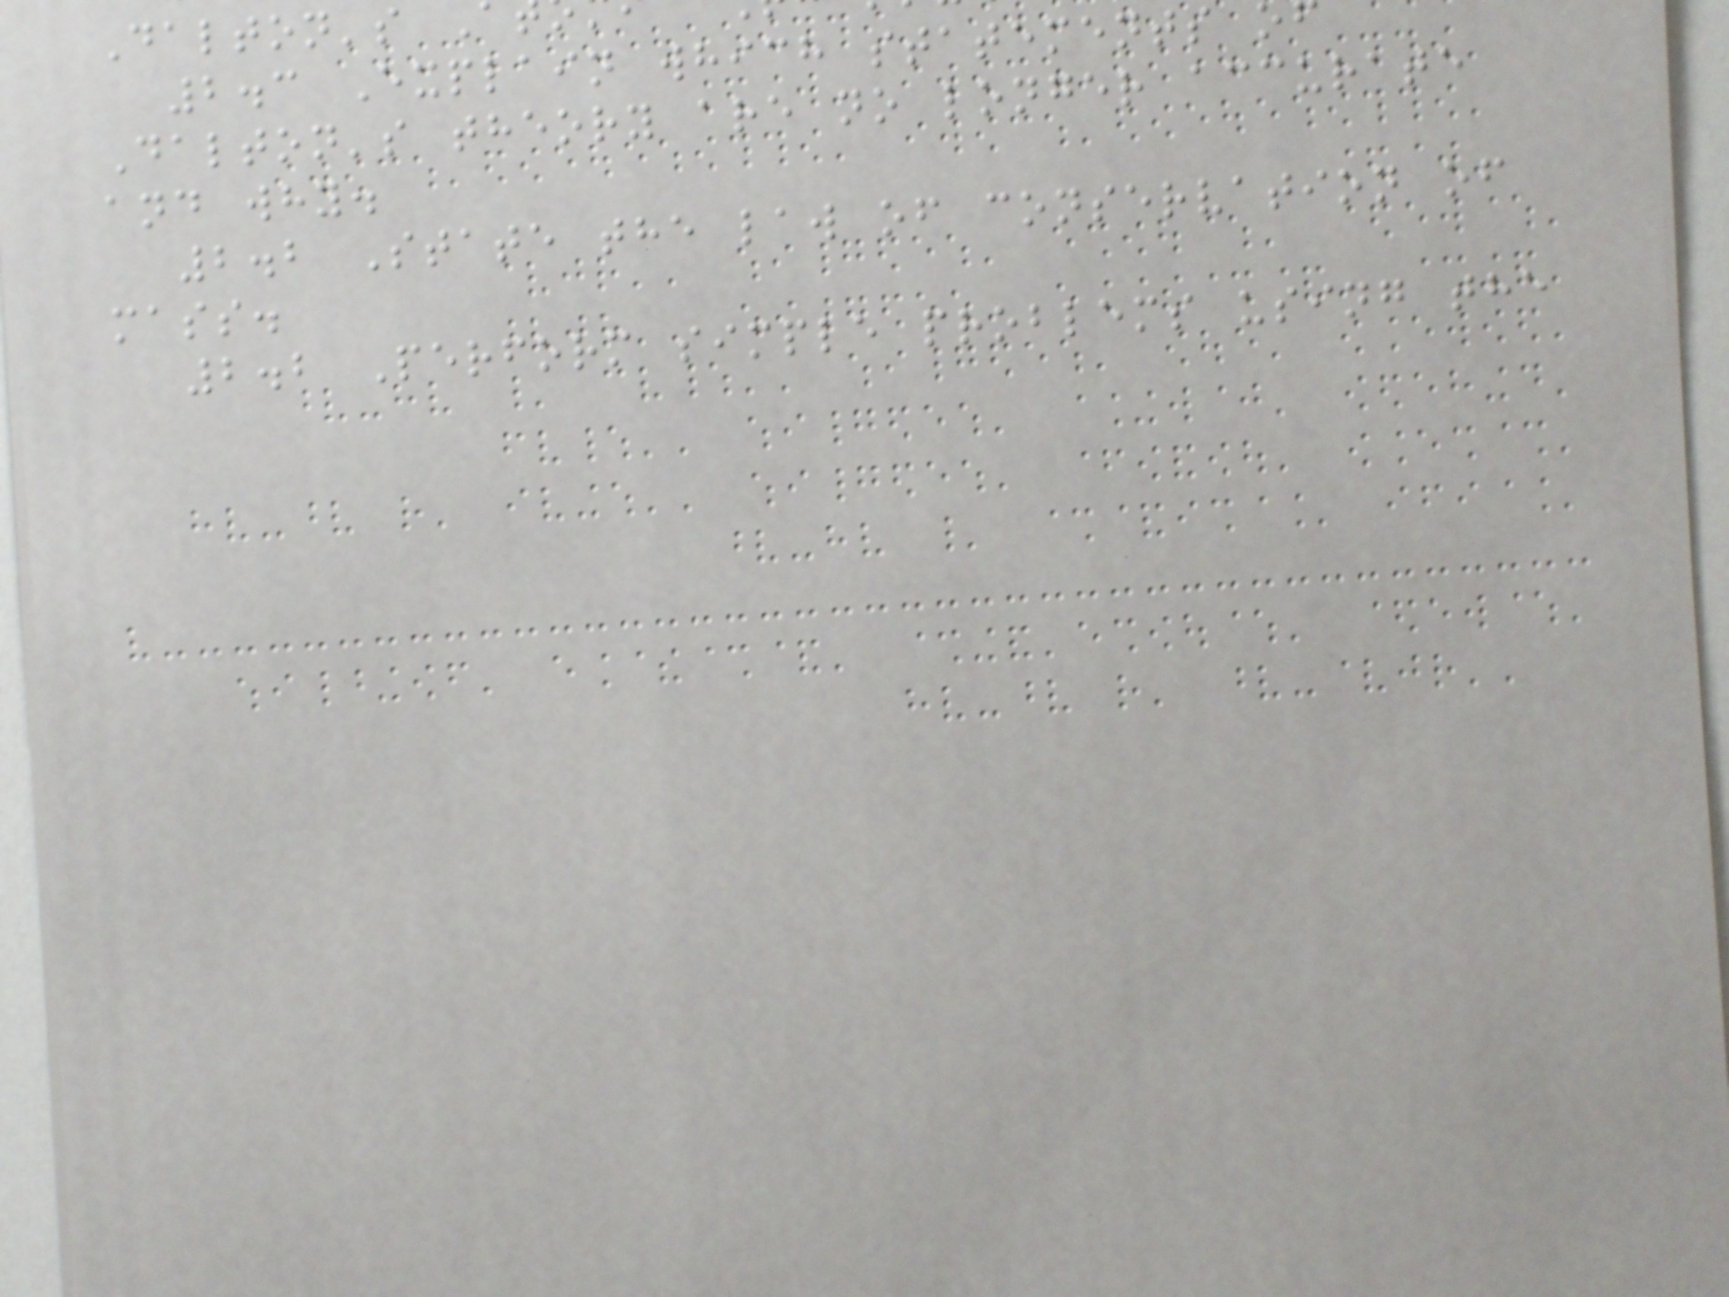Dalton's
2.3 Explain which statements o
Dalton's theory are no longer accurate
and why.
2.2 State the law of conservation of
mass.
2.2 Perform simple problems using the
